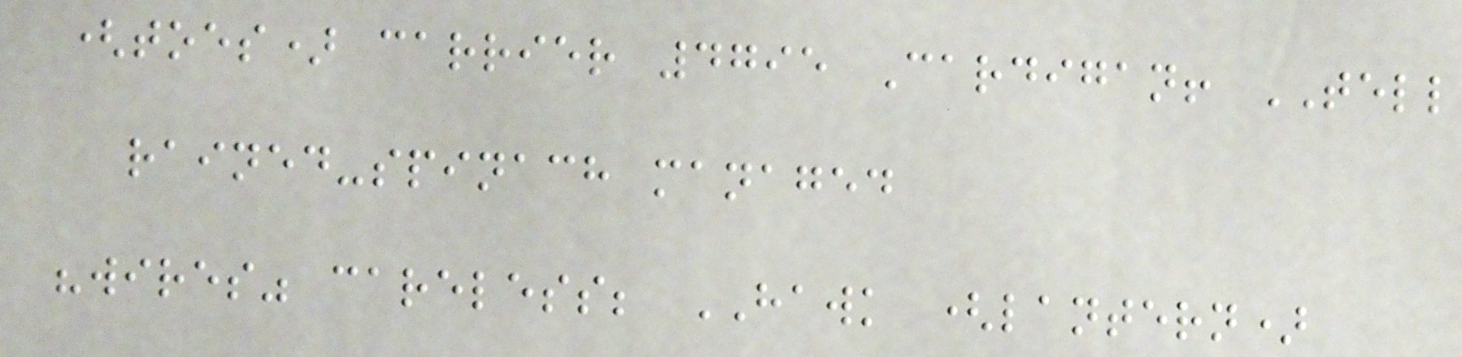(toes) carrier 4795 Cardigan! TELL
rained-spinach managed
"wires" careless; HAWK (lantern)
